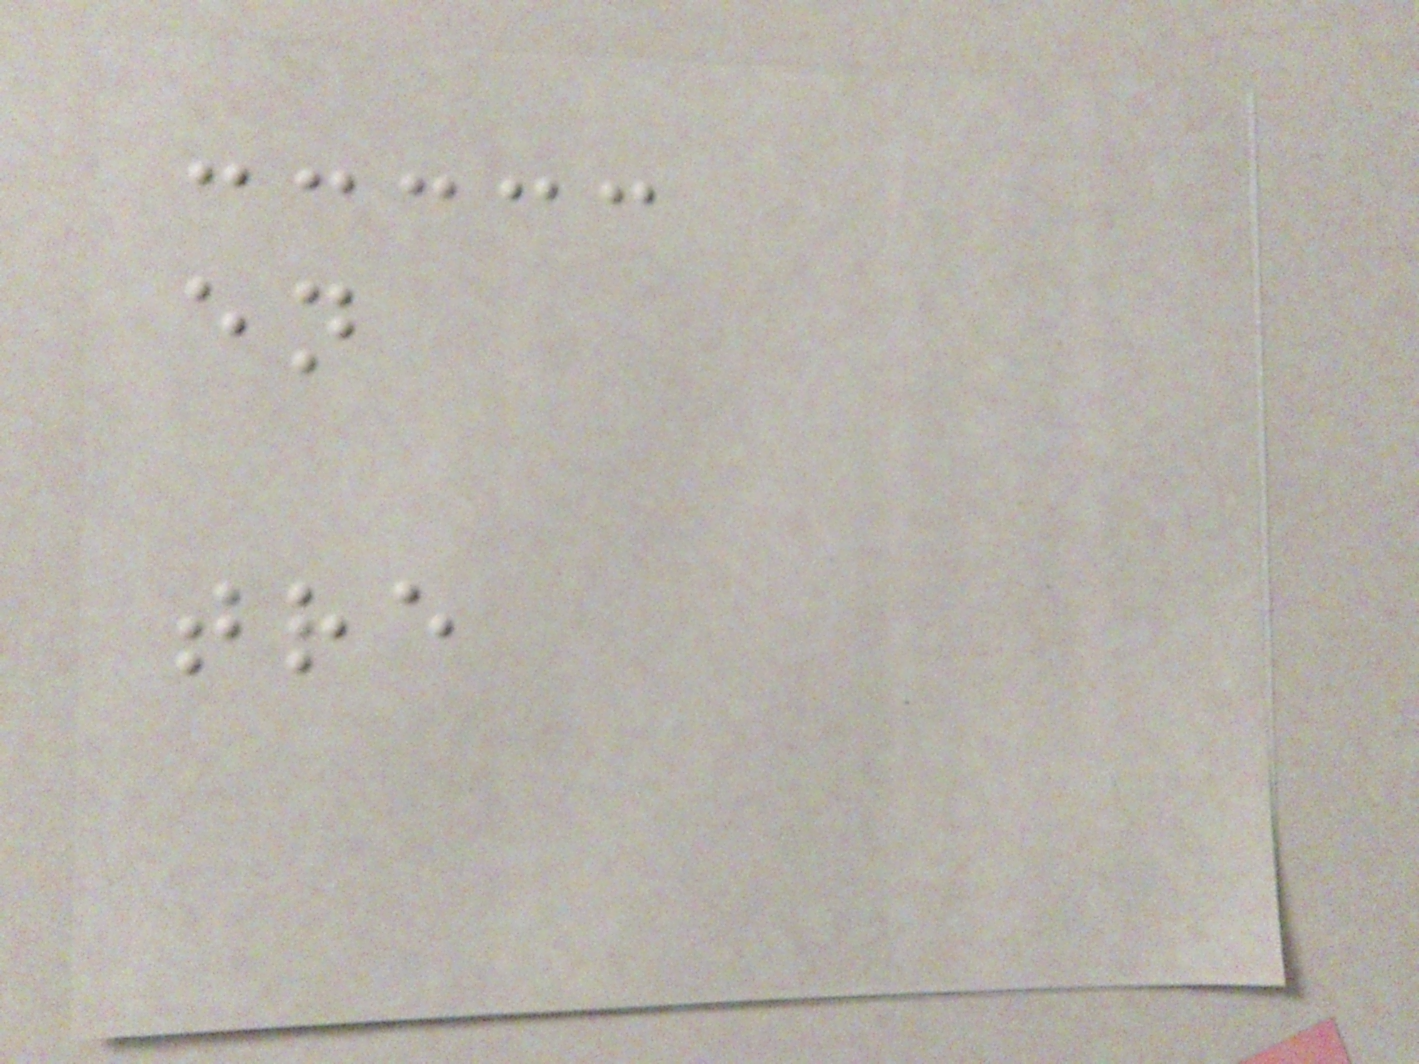en
tre
